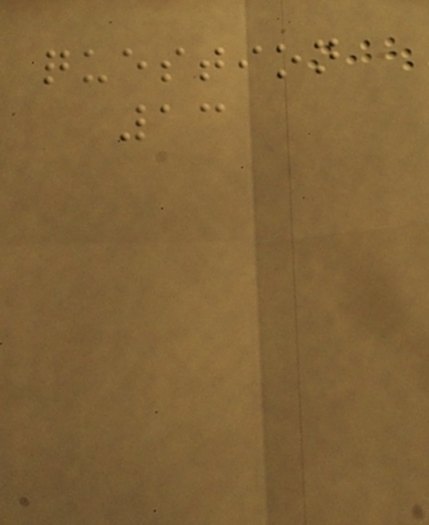question
13
